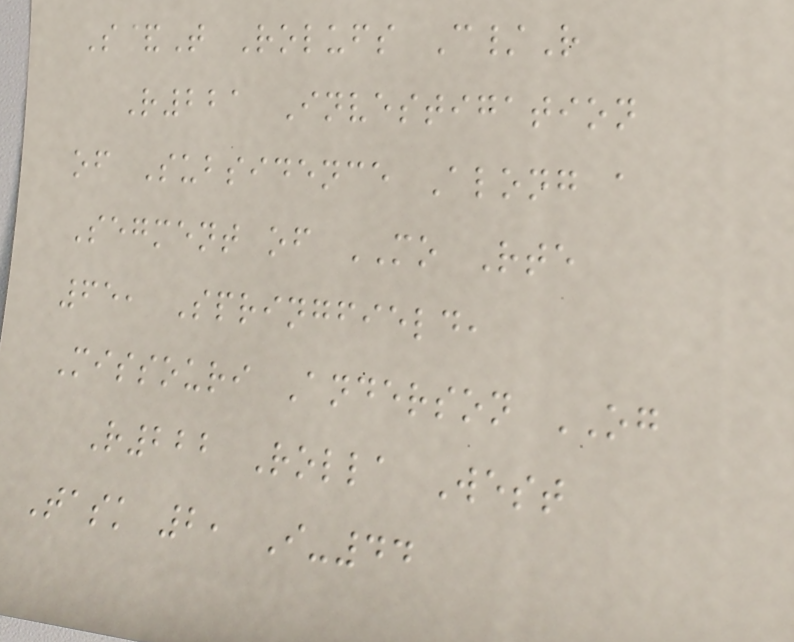S&T Rolufs C/R
R221 Investigation
of Subsidence Along a
Segment of MO Rte
65, Springfield,
Missouri Anderson OG
R222 Rolla West
Task 2, I-44
